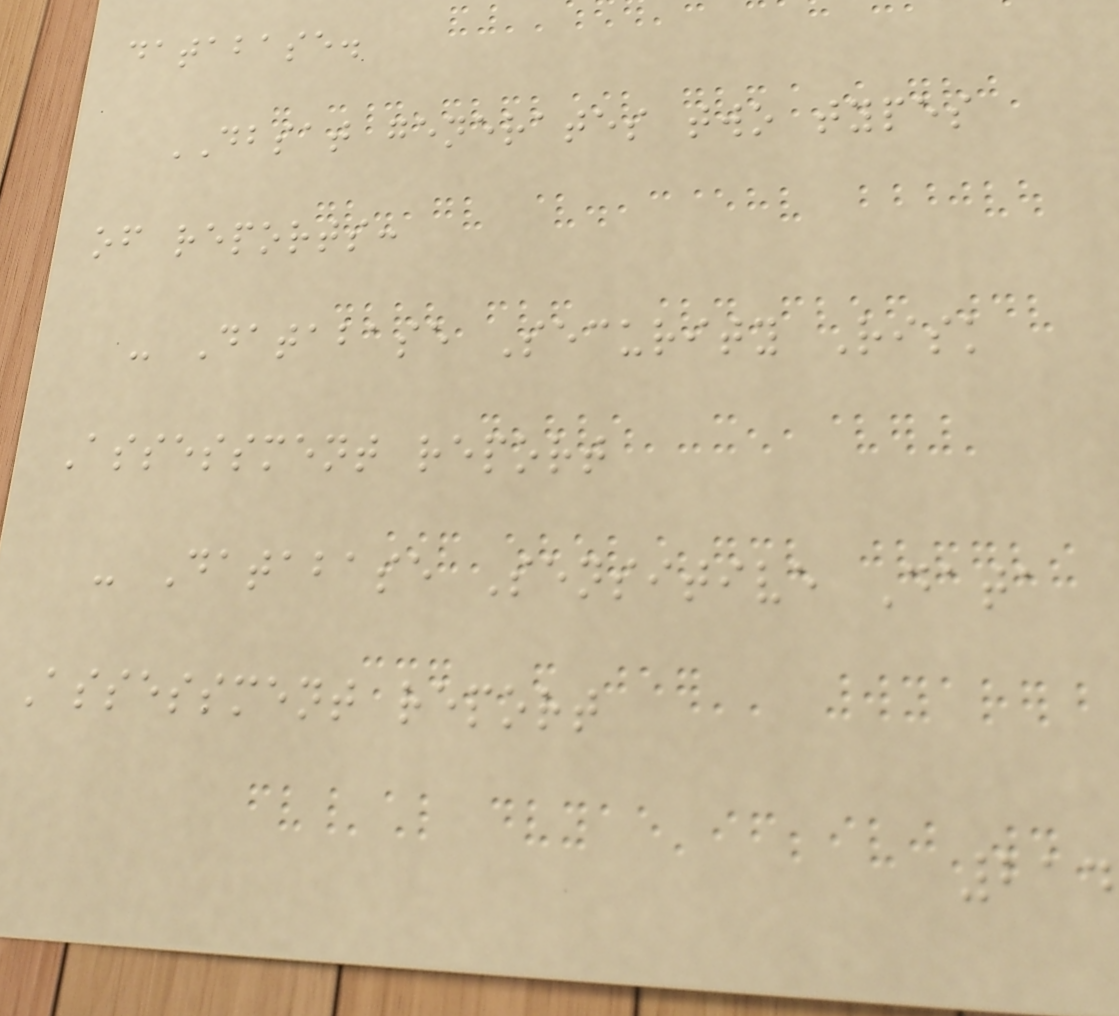database.
DBSAT generates two types
of reports:
- Database Security Risk
Assessment report
- Database Sensitive Data
Assessment report
214
